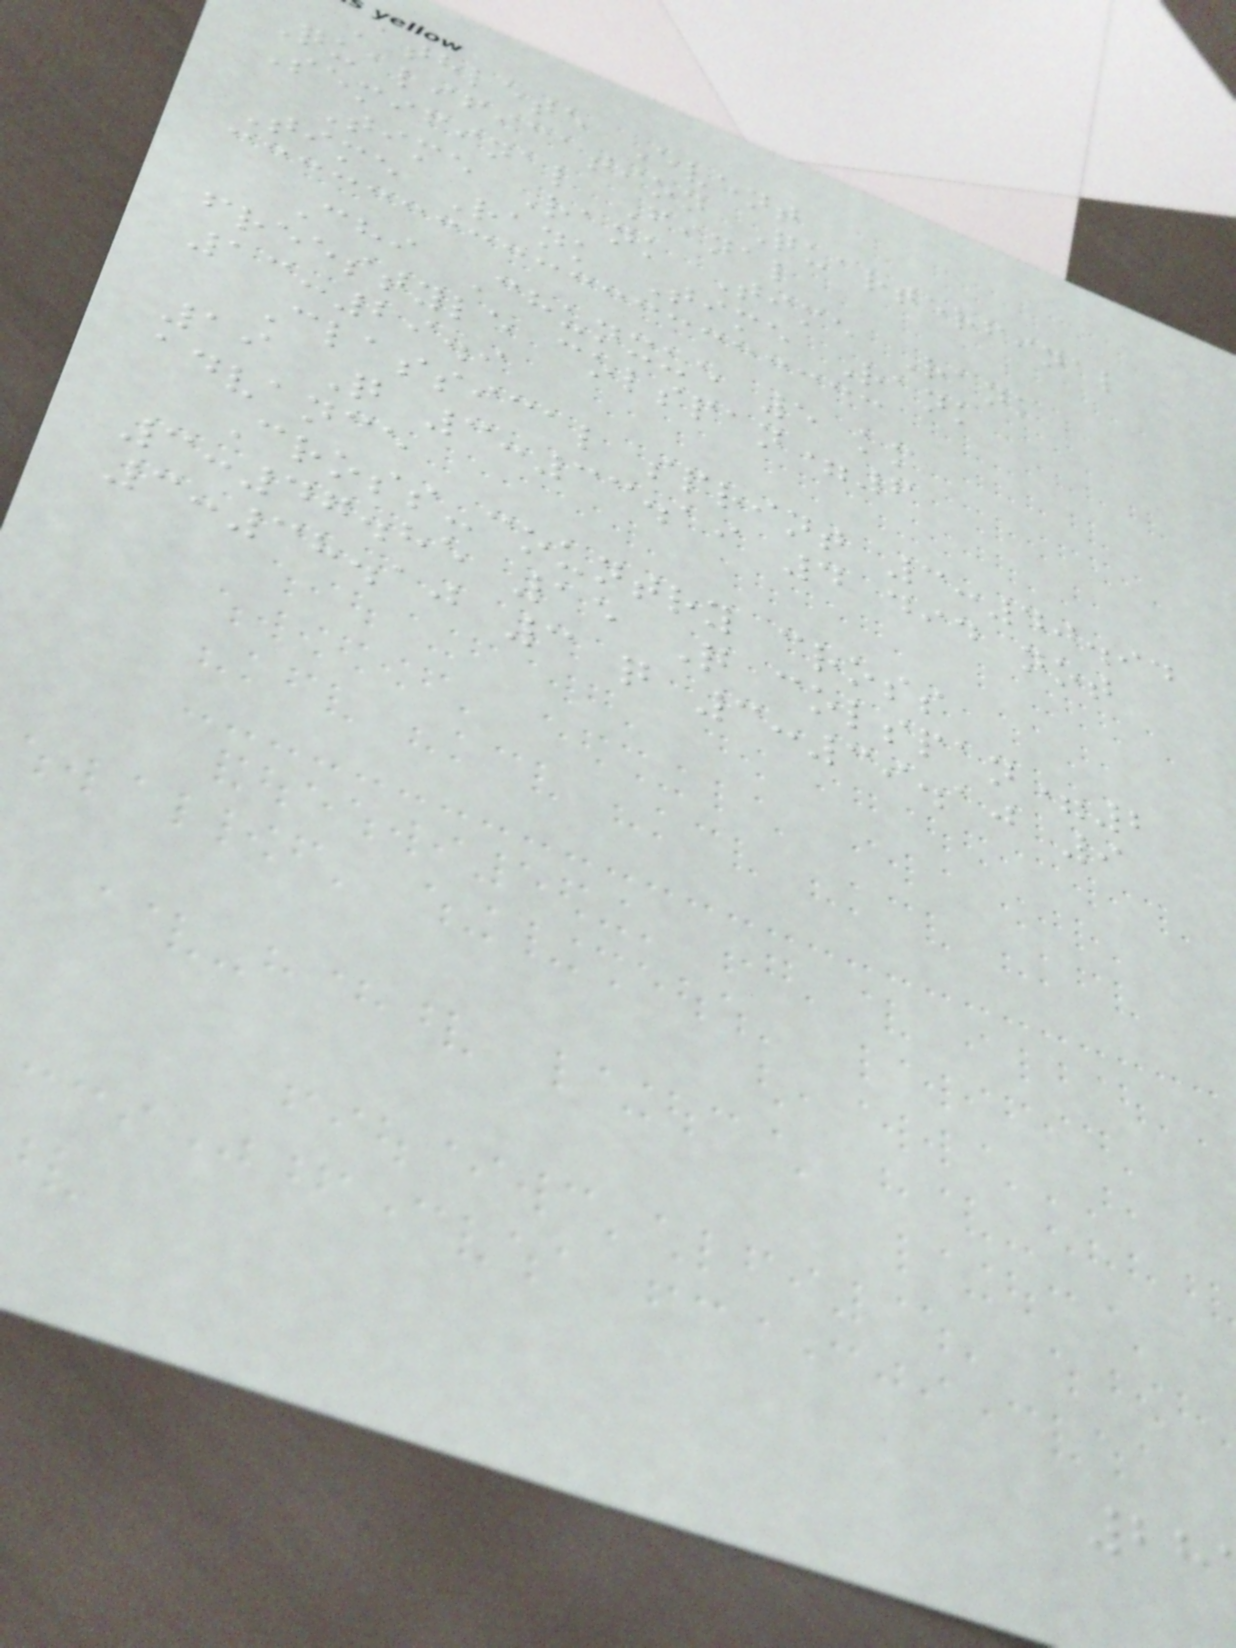Athlete Event
Qualification Quarterfinal
Semifinal Final
Time Rank Time Rank
Time Rank Time Rank
Chi Chunxue 5 km
freestyle colspan=6
13:29.9
Classical sprint 3:40.94
19 Q 3:33.19 4 did not
advance
Cross-country cross
3:47.85 15 Q colspan=2
3:38.10 3 q 3:39.10 9
